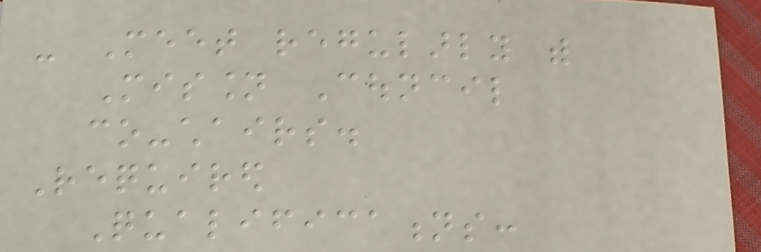- Meet regularly with
Mission Council
co-chairs.
Required
Qualifications:
